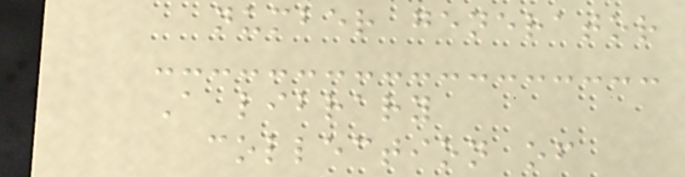number generator
A library
collection of
